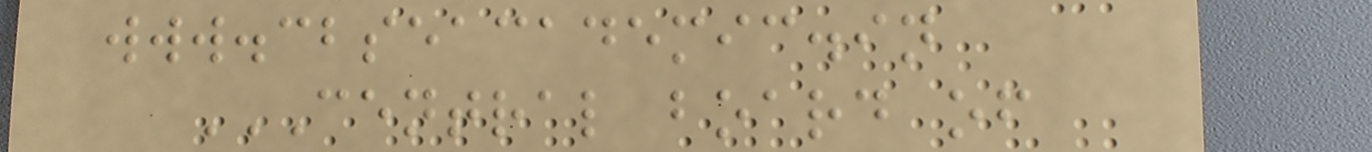www.cbseacademic.in
CENTRAL BOARD OF
